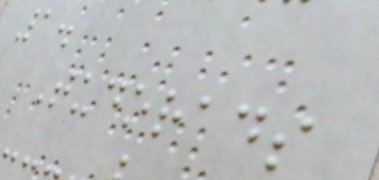1.
Tudorads
